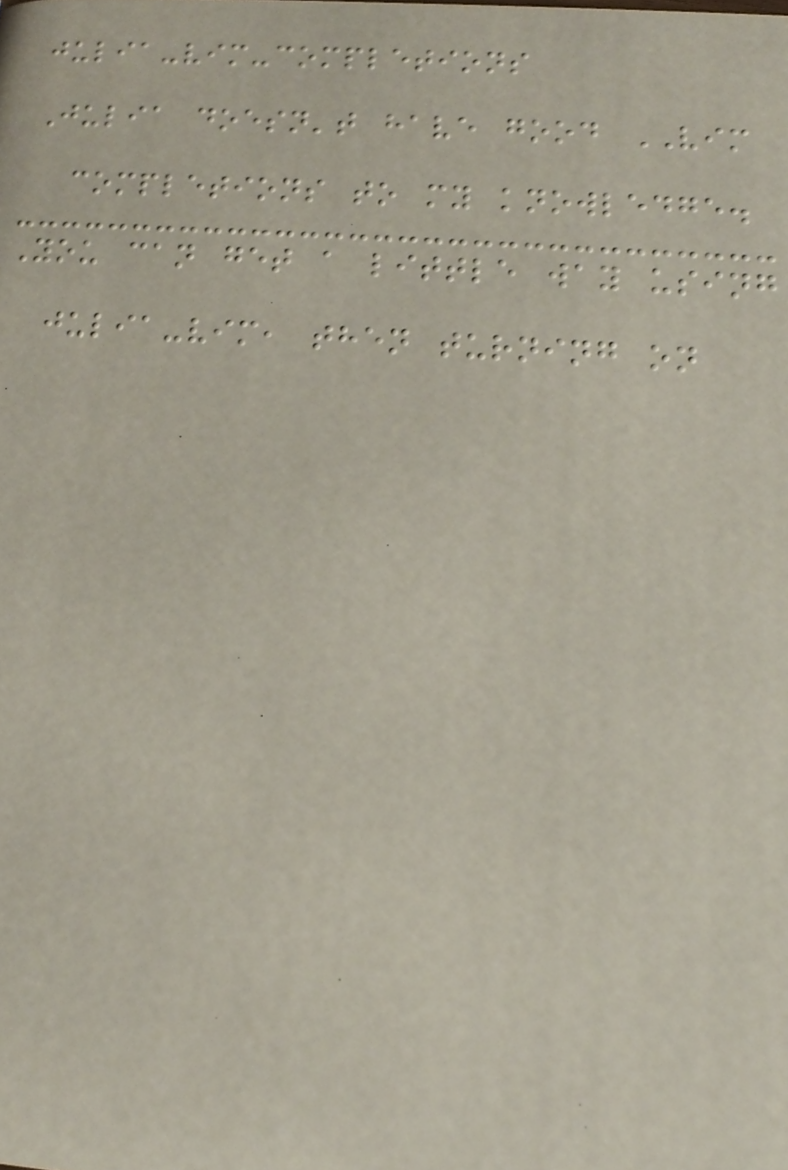julia-vim-completions
Julia doesn't have good VIM
completions to my knowledge.
You can get a little way using
julia-vim, then turning on
